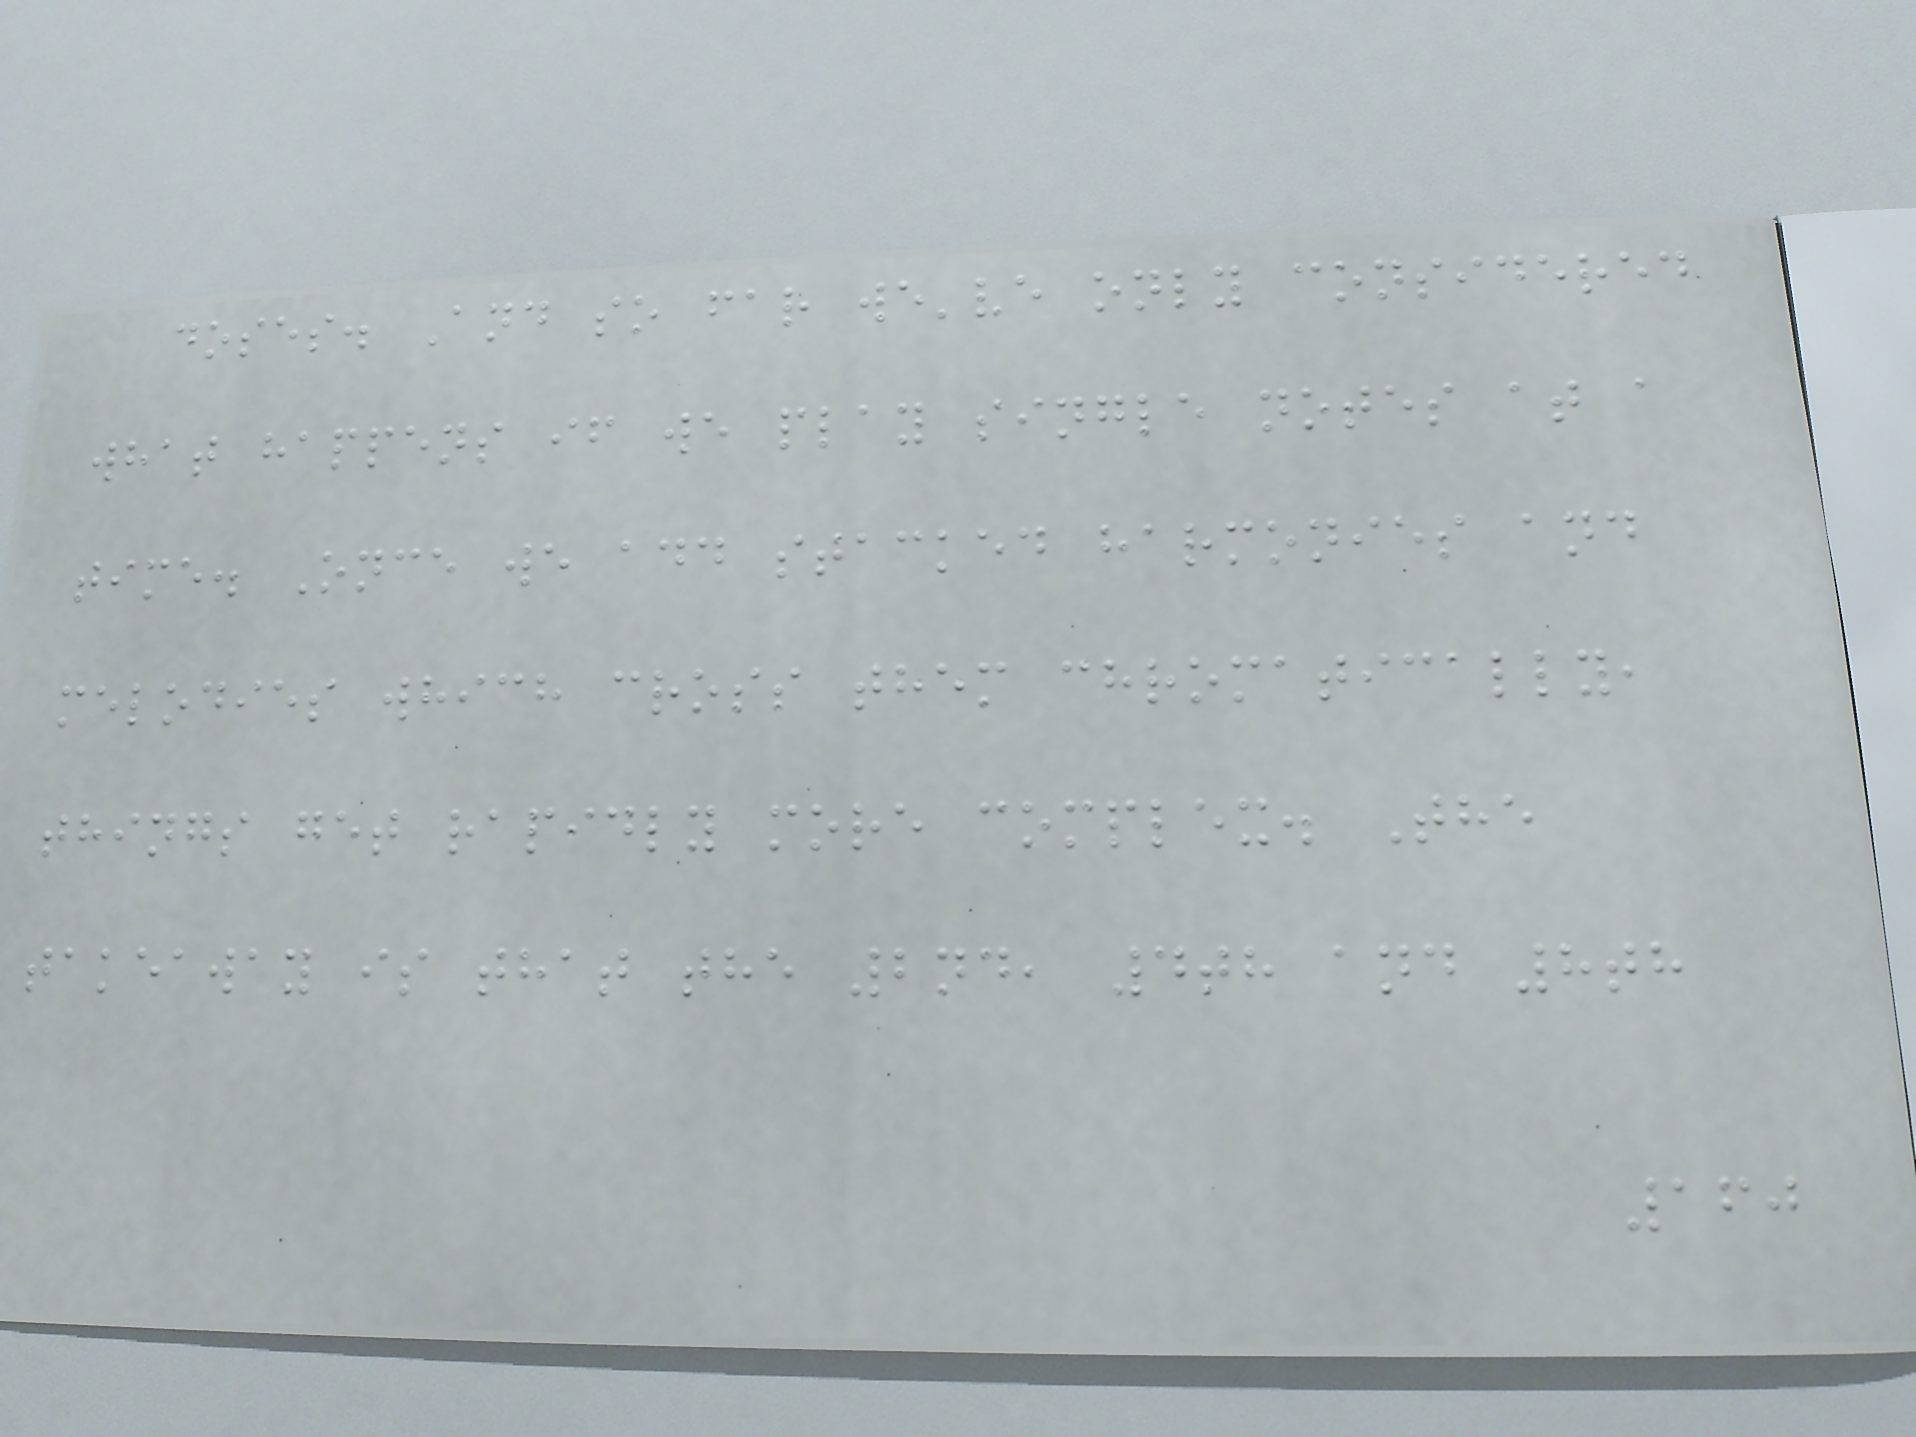doses. And so far we've only considered
what happens if we play single notes at a
time. Once we add stacked harmonies and
melodies which cross them chromatically,
things get rapidly more complex. The
takeaway is that the 2nd, 4th and 8th
160
